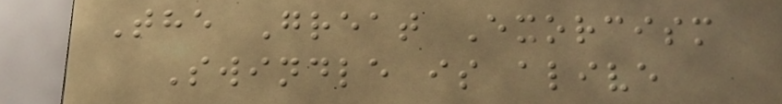The Great Exorcism
Swindle is alive
